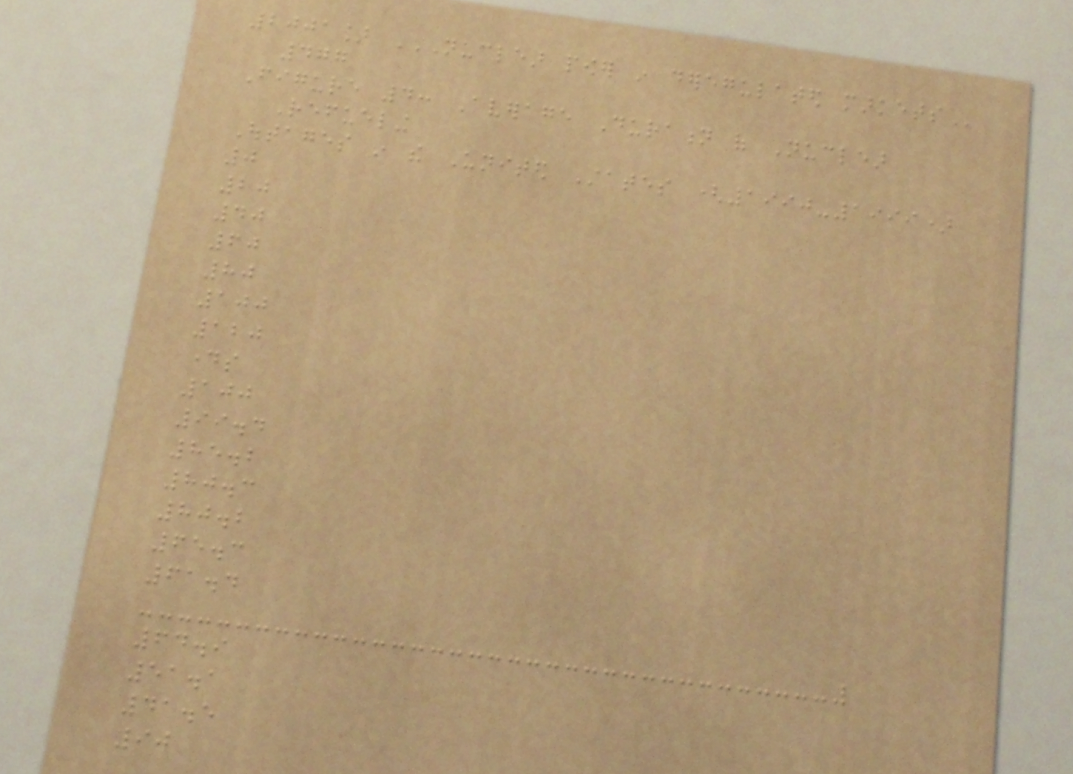2001] NUCLEAR POWER IN DEREGULATED MARKETS
477
Figure 4: Average Duration of Nuclear
Refueling
Outages in the United States (1990-1999)
0
20
40
60
80
100
120
days
100
99.4
85.2
80.3
80.2
65.3
61.4
64.9
51.1
41.5
90
